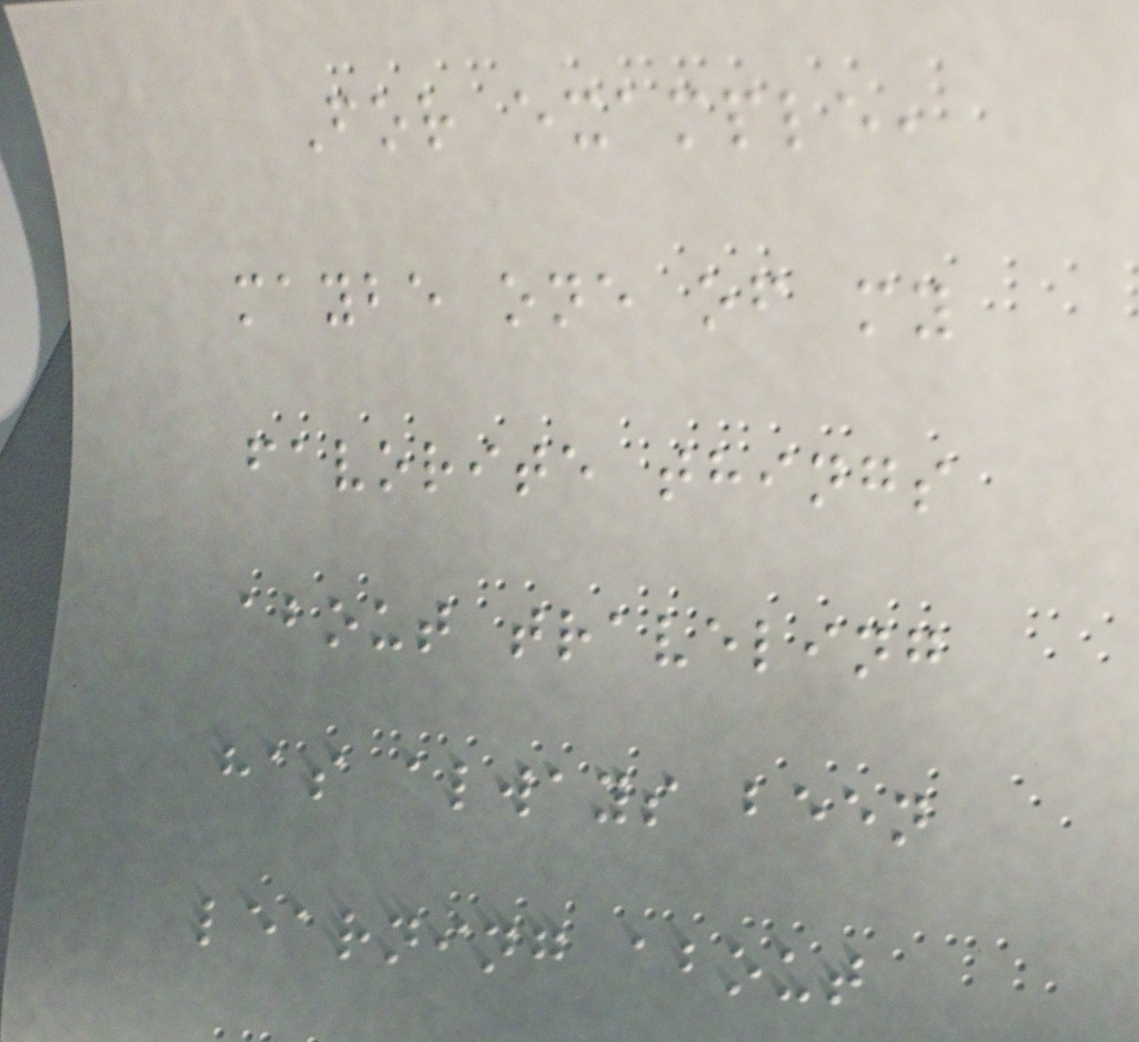For example,
maybe one of my
favorite things
about traveling
has always been
learning about
